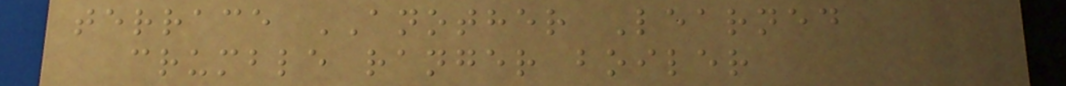terrace ANOTHER Learned
crumble ranger boiler
